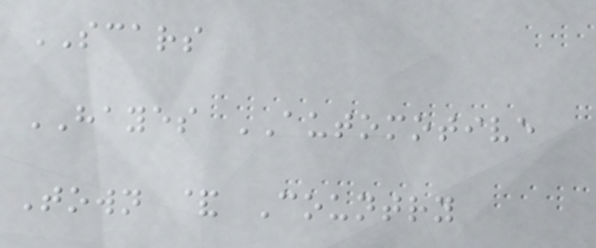SCARS
HAYES AUTOMOTIVE
Town & Country
